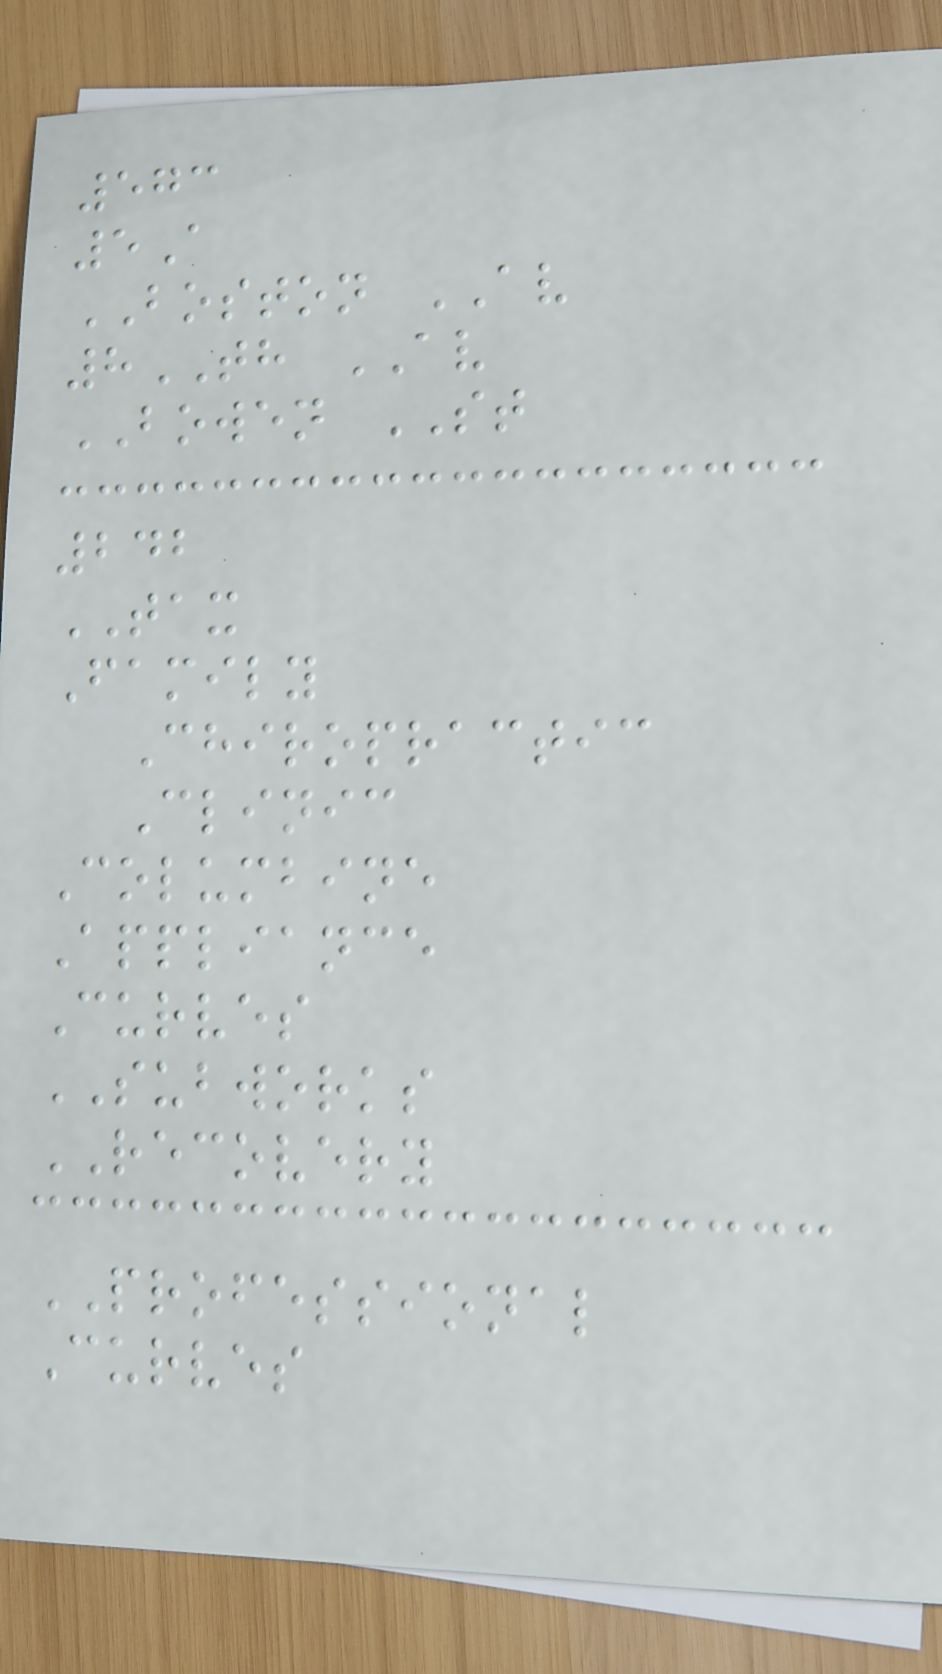573
5A
BOSTON AV
8TH AV
BOWEN ST
242
TAX
Family
Chiropractic
Clinic
Columbine
Appliance
Curves
SUBWORKS
RECOVERY
PROFESSIONAL
Curves
